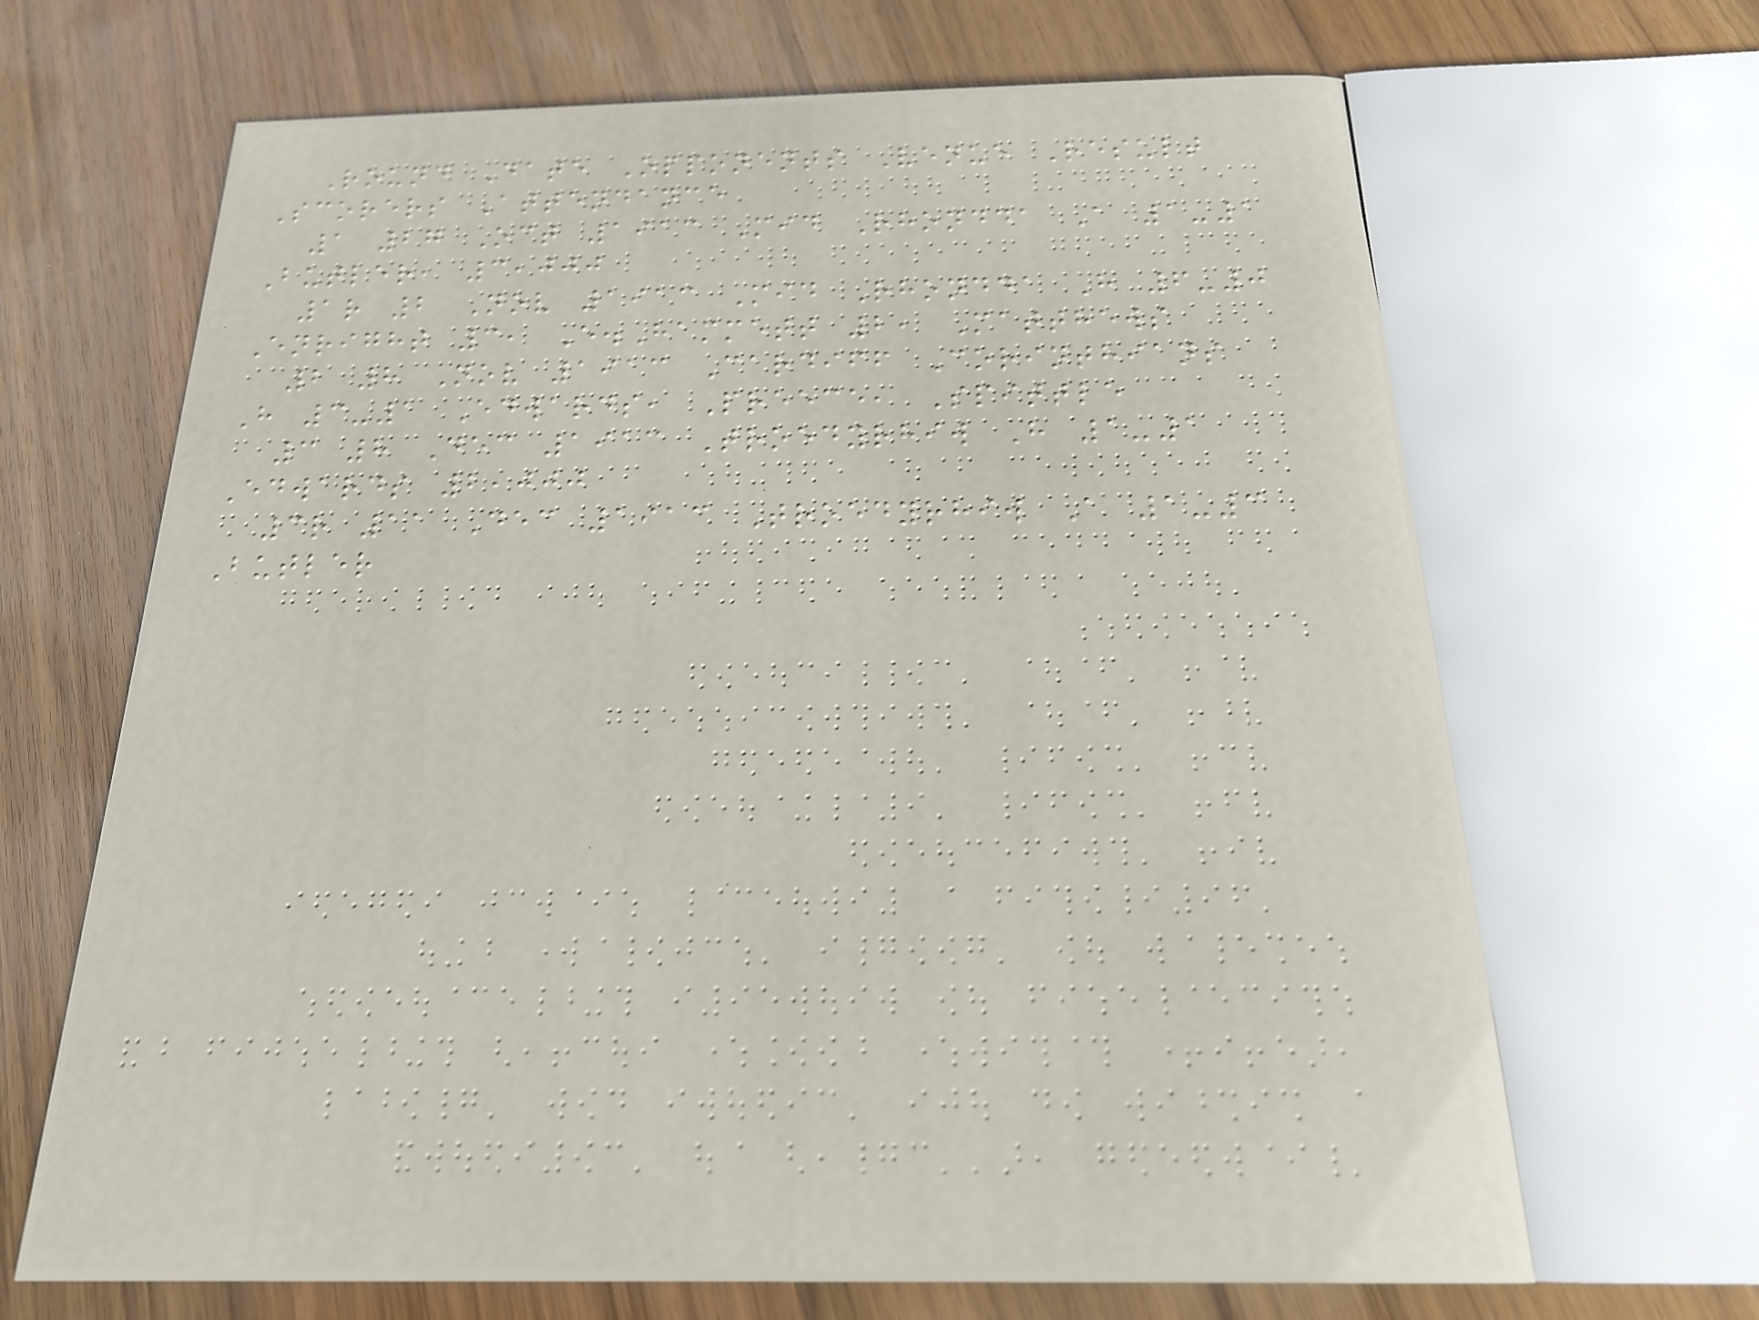Round Date Opponents Venue Result
Scorers Attendance
1 27 Oct 1913 Mid Rhondda A 1-1
Butler, 3,000
1r 2 Nov 1913 Mid Rhondda H 6-0
Enright 3, E.Hammett 2, Matthews
2 8 Nov 1913 Cardiff Corinthians
H 3-1 Edwards, Preece, Spittle
3 8 Dec 1913 Troedyrhiw H 1-1
Edwards 2,000
3r 11 Dec 1913 Troedyrhiw A 1-3
Butler
